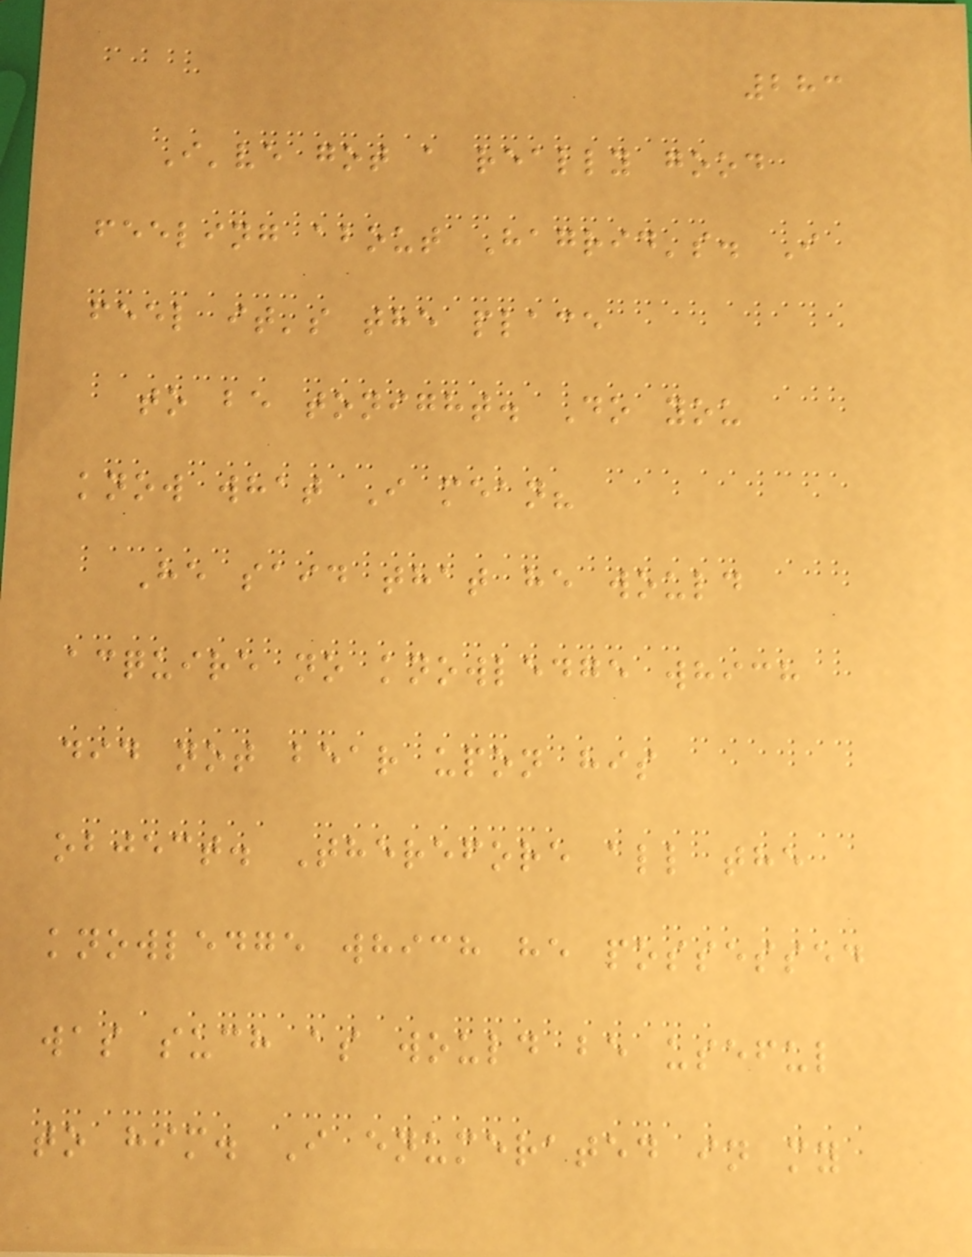283
I've got a really good
feeling about Hagrid's. I
feel it's the place
to be tonight. Do you
know what I mean?
He said that he would
acquire no knowledge which
did not bear upon his
object. Therefore all the
knowledge which he possessed
was such as would be useful
to him. I enumerated in my
